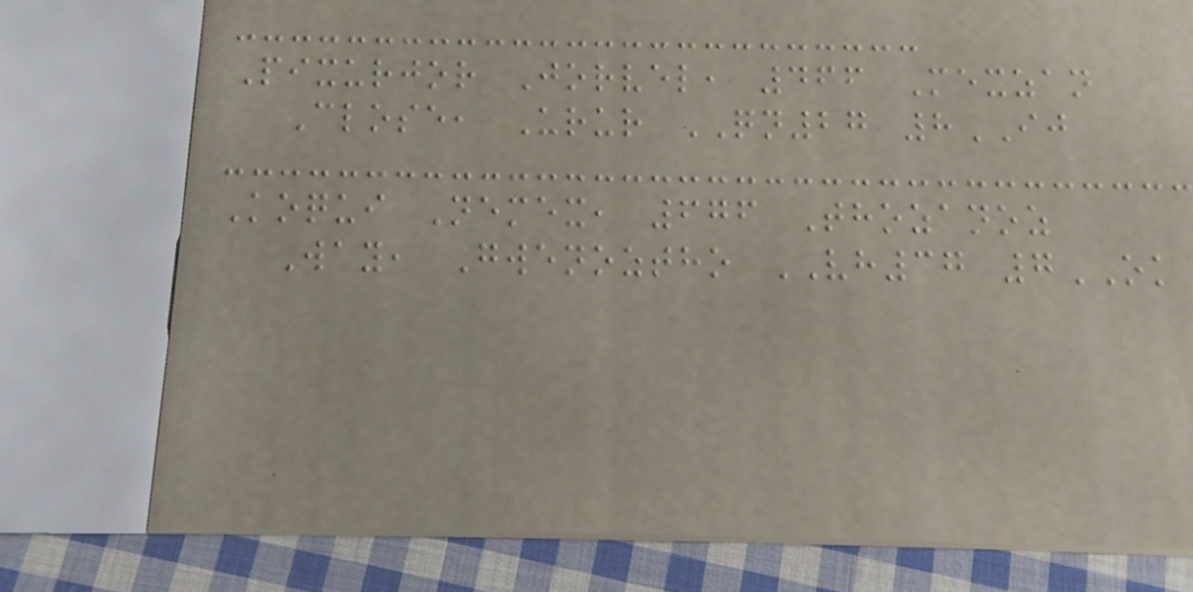Pixurjor Jorvel, 466 Mexzan
Close, Urur QN27 8IJ
Koqui Nemex, 676 Thozanoz
Way, Gwenoztho VH37 7OK
